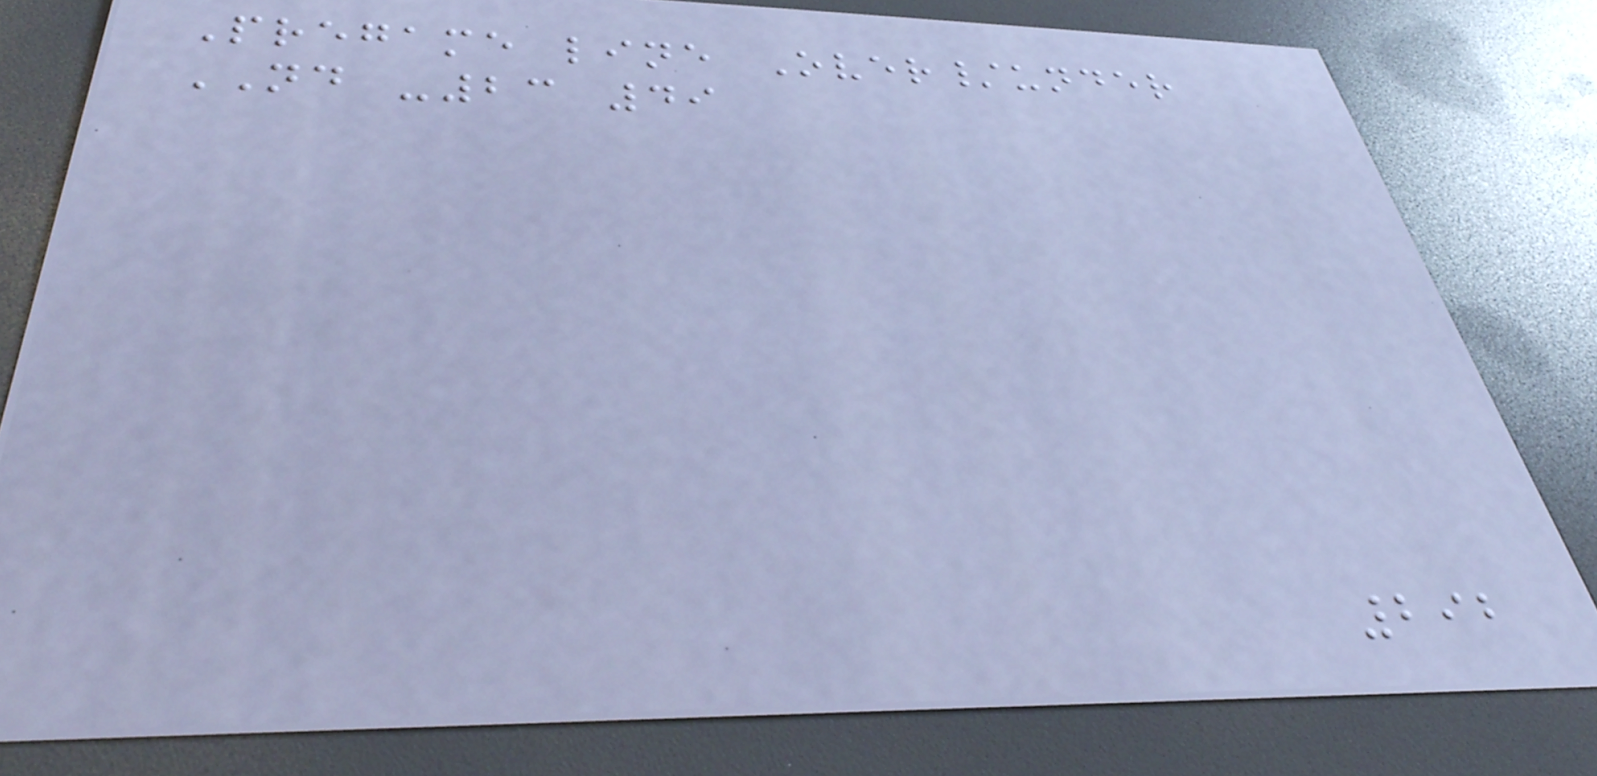Pregame line Over/under
ND -23 49
292
